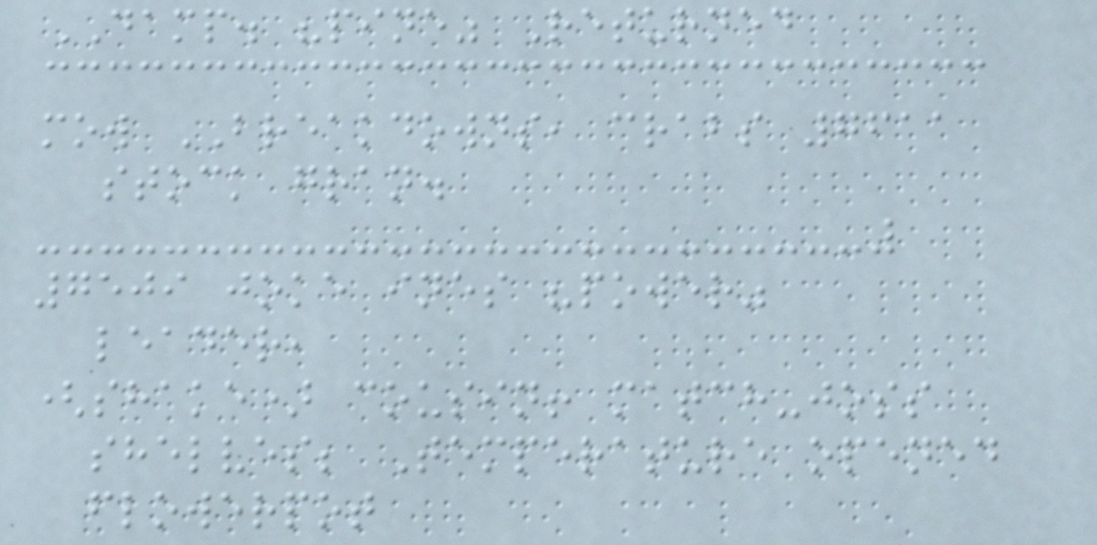DAMP. "pine" Returned
mow BREAKDOWNS, crabs 7611
stock gran.
7509 joke ines "power"
leader,
(shake) cousin! match-joss
shelves; Temperature opened
flowerpot
